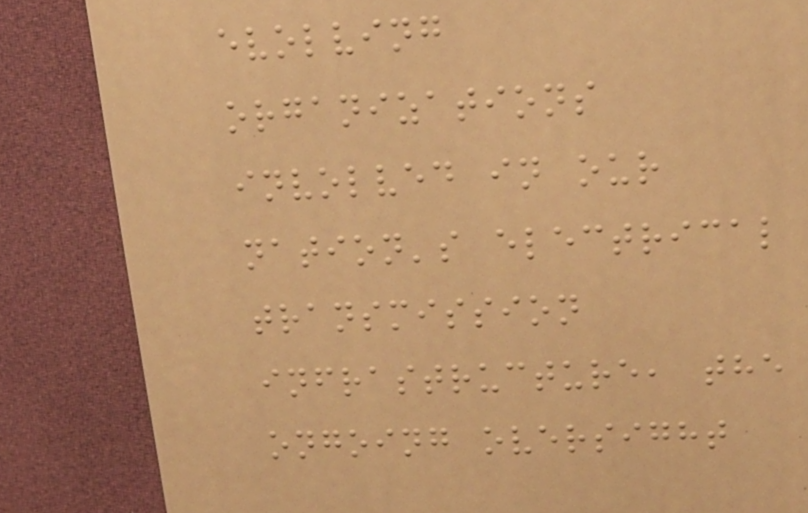evolving
organizations
involved in our
nation's electrical
transmission
infrastructure, the
ongoing oversight
